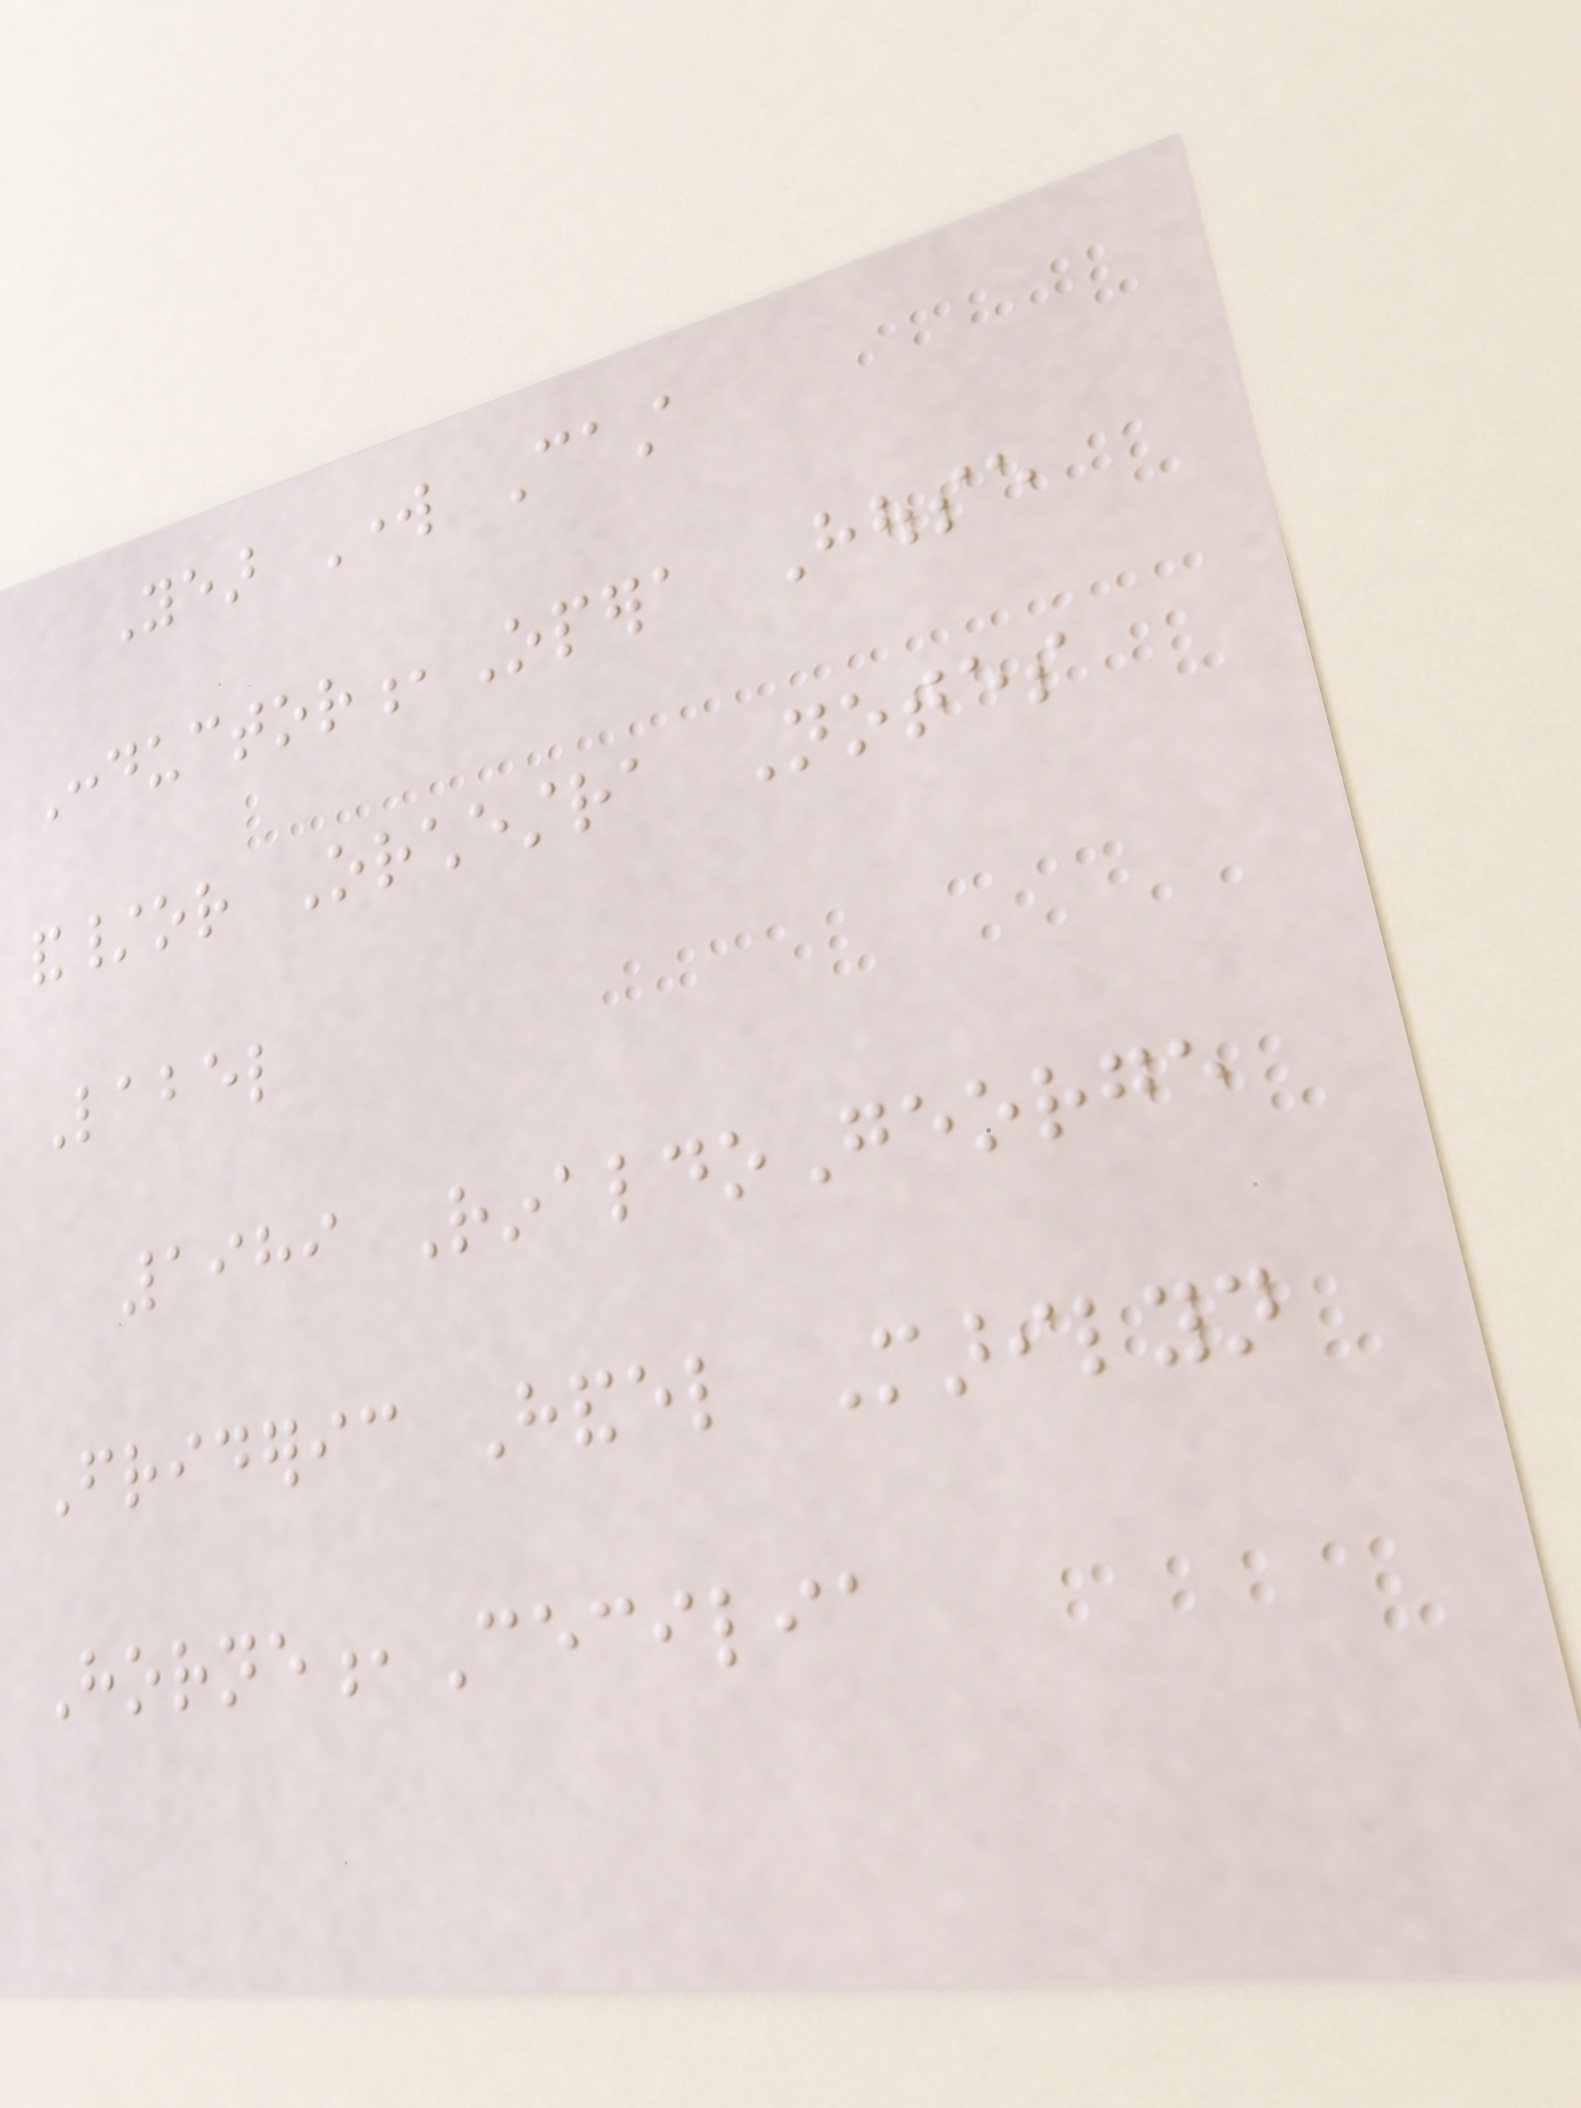Year Work Cast
Conductor,Opera House
and/or Orchestra Notes
Label
1989 RinaldoGeorge
Frideric Handel Marilyn
Horne,Cecilia
